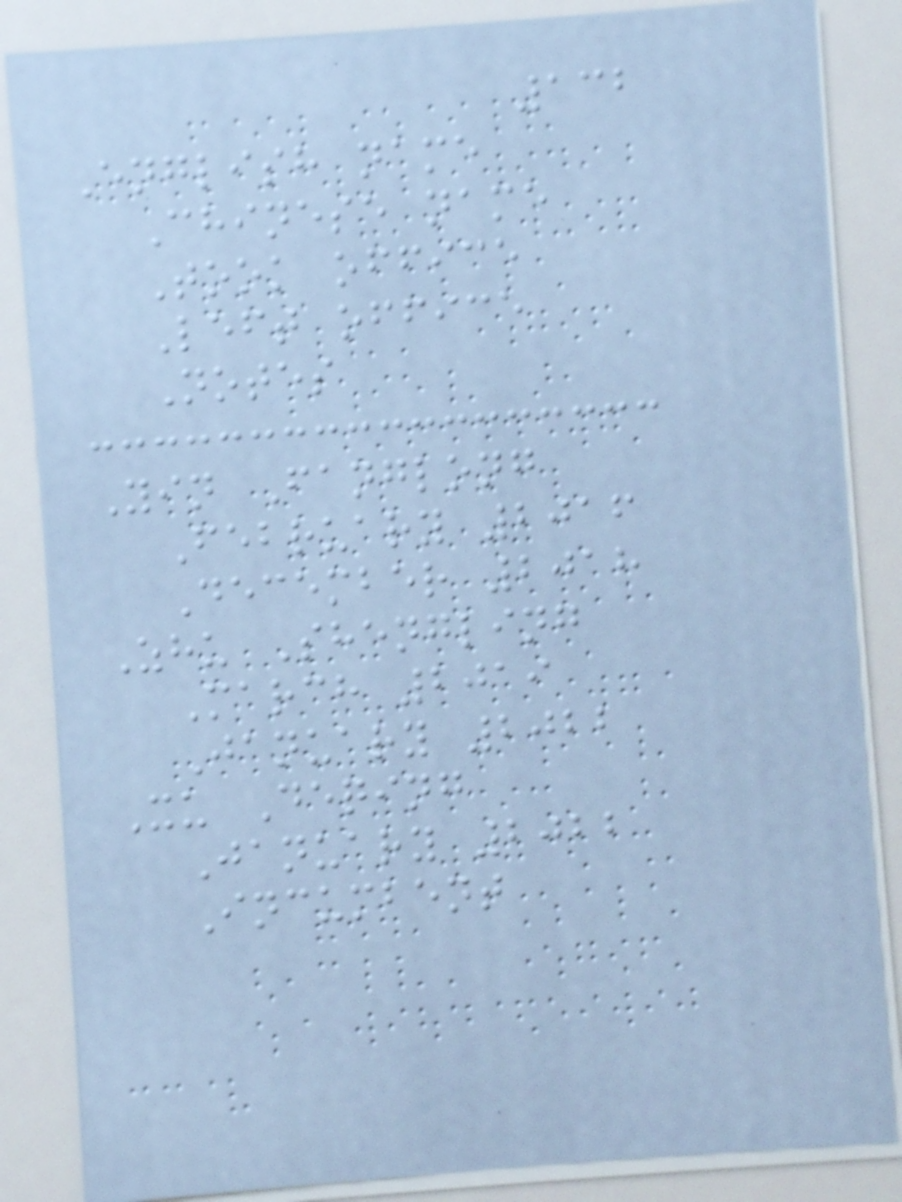132
English name
Chinese name
Took office
Left office
Notes
Yin Fanglong
February 2016
December 2018
Zhu Shengling
March 2019
January 2022
Xu Deqing
January 2022
Incumbent
